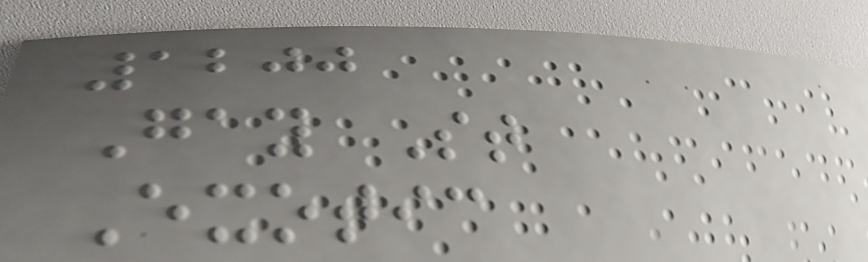1200
Gay St
Exotic
